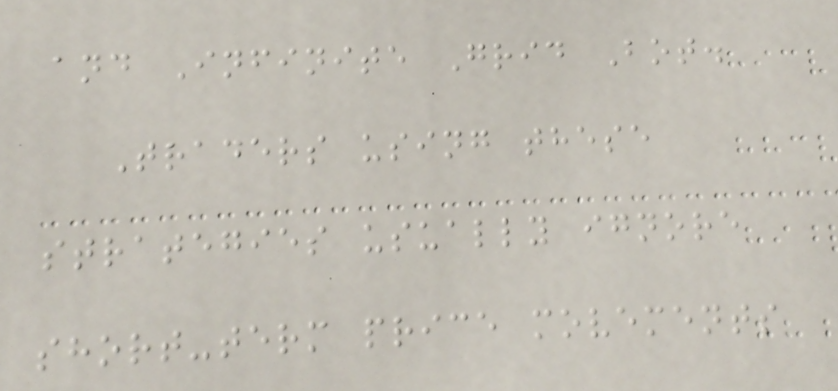and Infinite Grid Bot.
Traders using these
strategies usually ignore
short-term price movements
